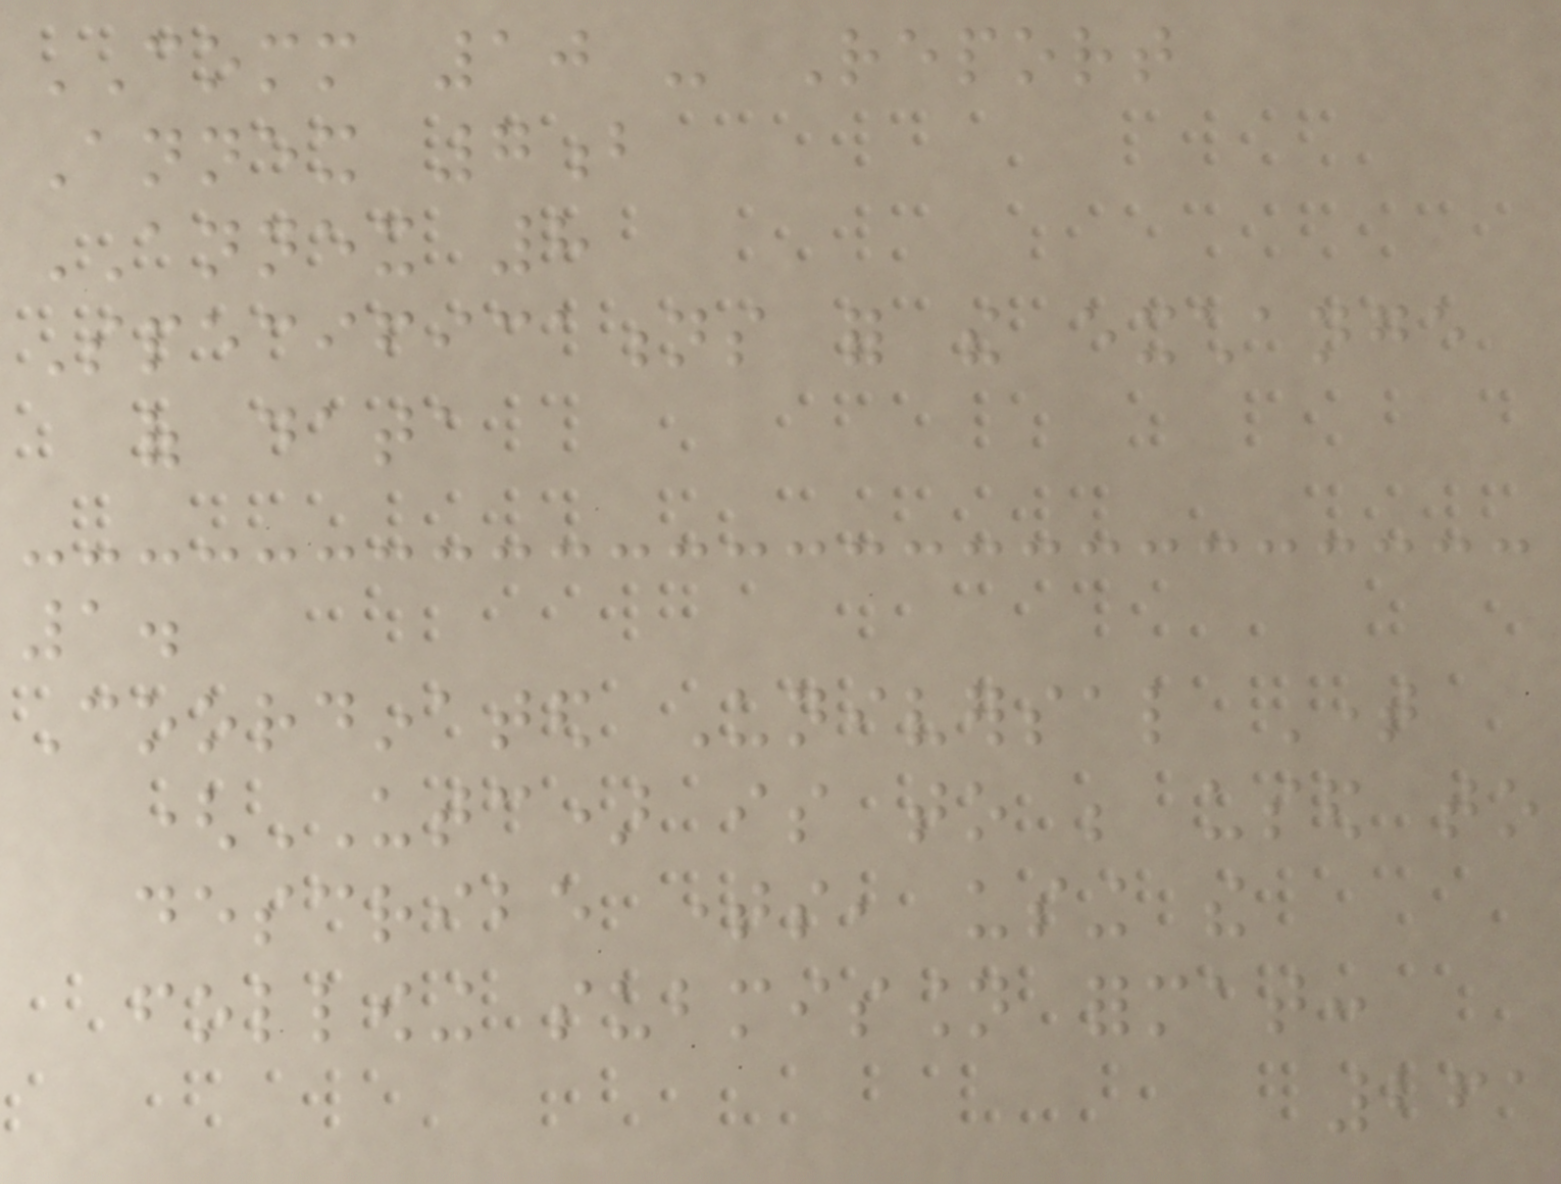COMM 10 - Report
Annex 7b
ANNEX 8
Specifications for the exchange
of data
1.
Coordinated Universal Time
(UTC) is to be used to
describe times, using the
following submission format:
261
